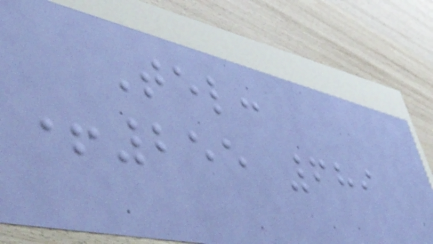Tel:
+255 689
